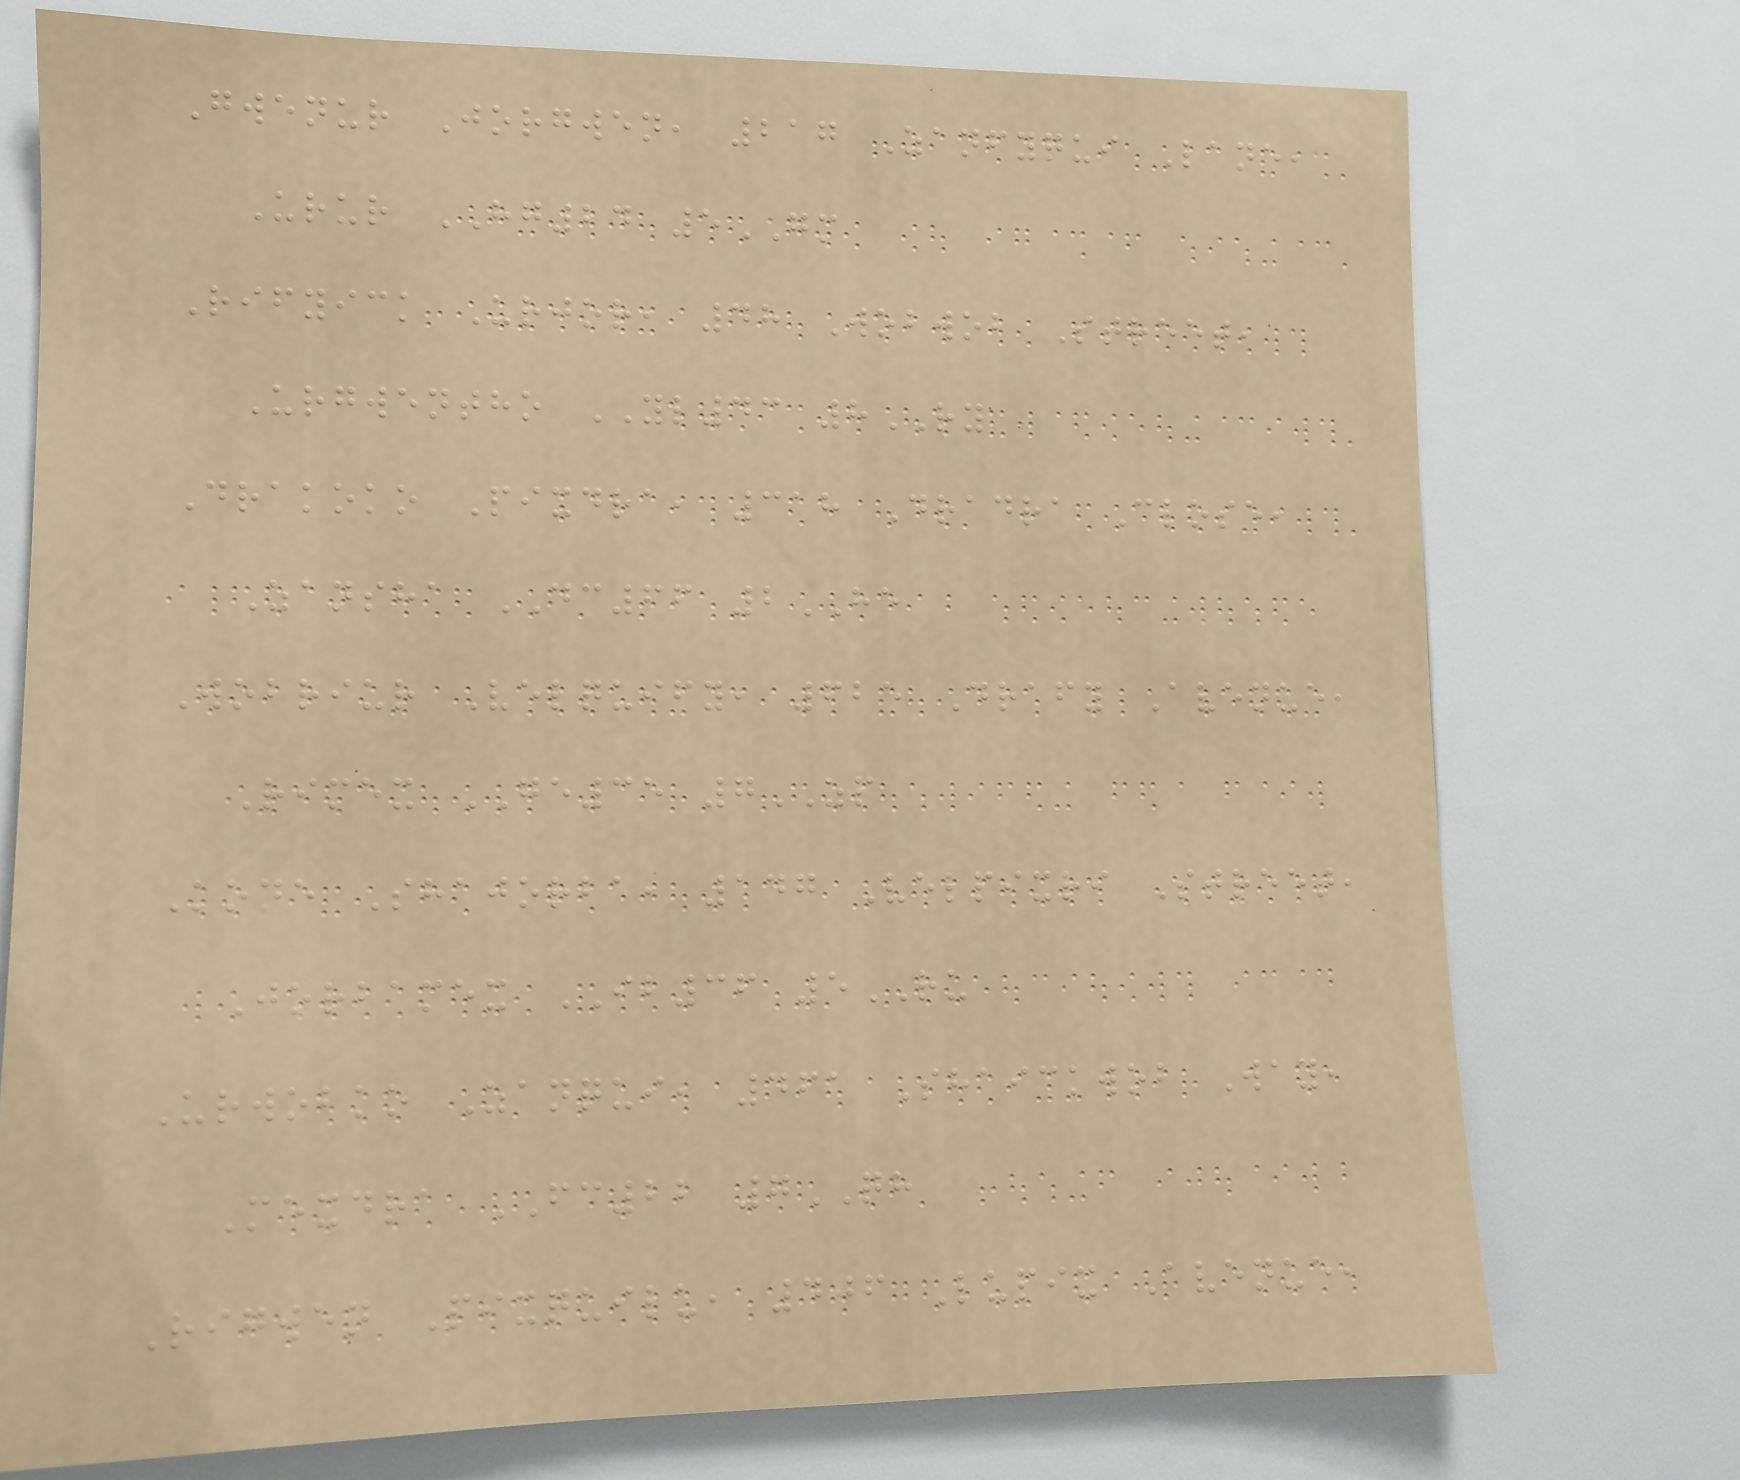Gwenur Jorgwen, 217 Zanfyqui Lane,
Urur HG24 5GM
Rifyick Urjor, 48 Wobwob Street,
Urgwentho YL43 8RY
Drakoko Pixdra, 318 Dradra Close,
Zansha DC66 2HE
Wobriur Velquify, 625 Drafy Avenue,
Rimex GE35 7ZP
Kone Shajorba, 147 Velpixri Street,
Jorbamex IB36 5RU
Urwobko Zanqui, 461 Shaickwob Way,
Mexdra FC22 7QH
Rigwen Pixquilu, 406 Lupix Avenue,
